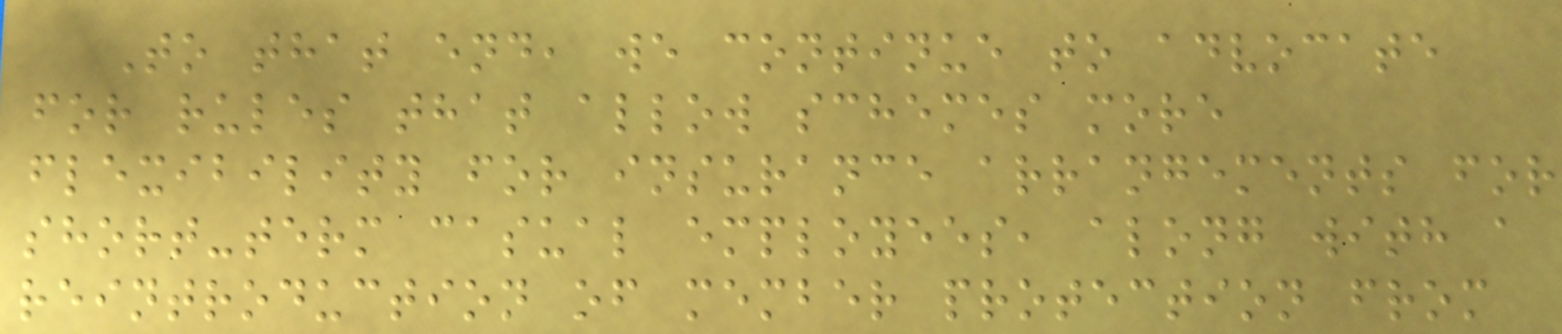To that end, we continue to advocate
for rules that allow schemes more
flexibility for insurance arrangements for
short-term casual employees, along with a
reintroduction of member protection from
